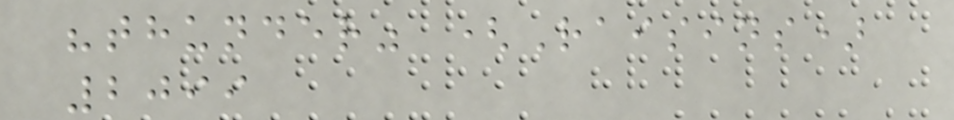"thunder" (Raisins)
2099
